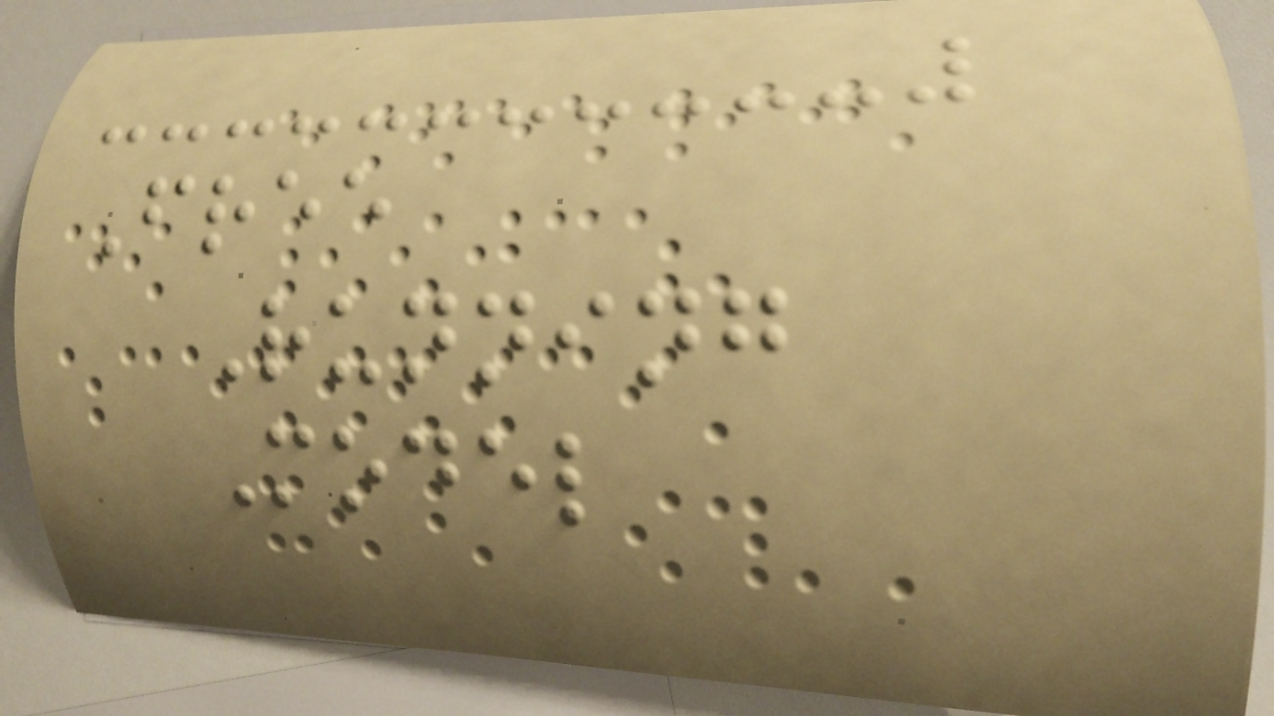Free
Running
Model
